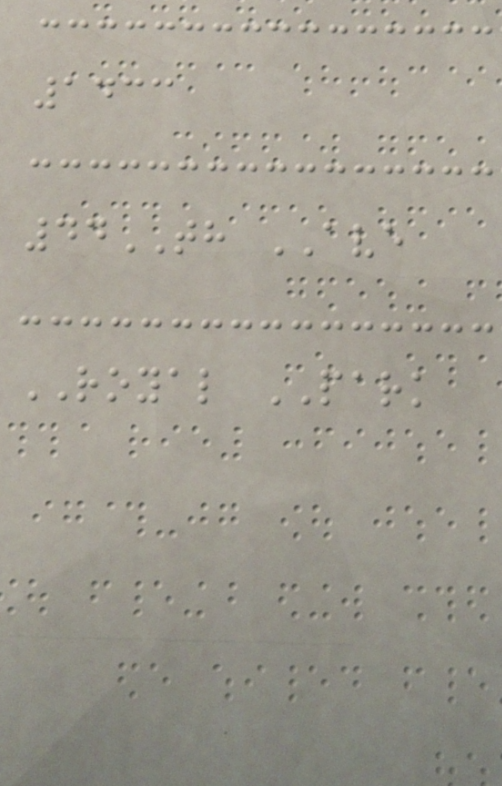1433
44TH AVE
ROYAL PARK
